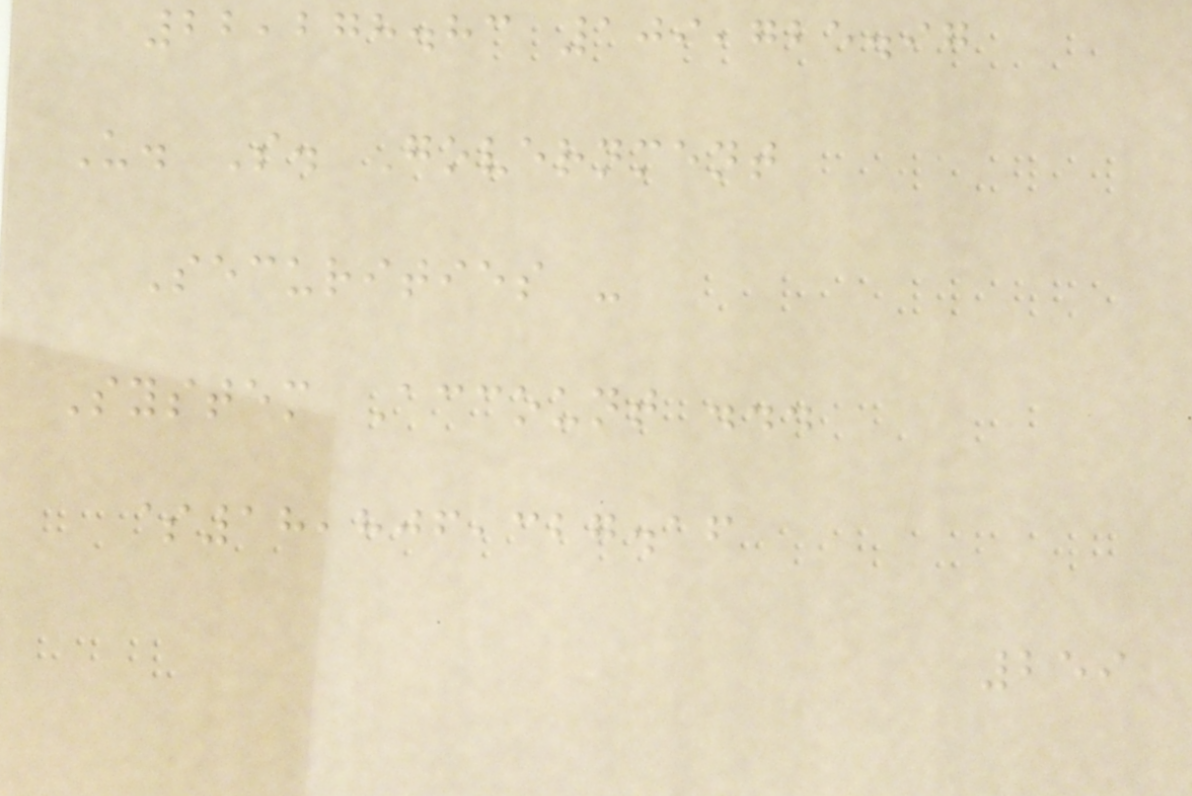22,278.83 109,725.97
U. S. Government
Securities -
System Account ...
$18,806,327.16
259
